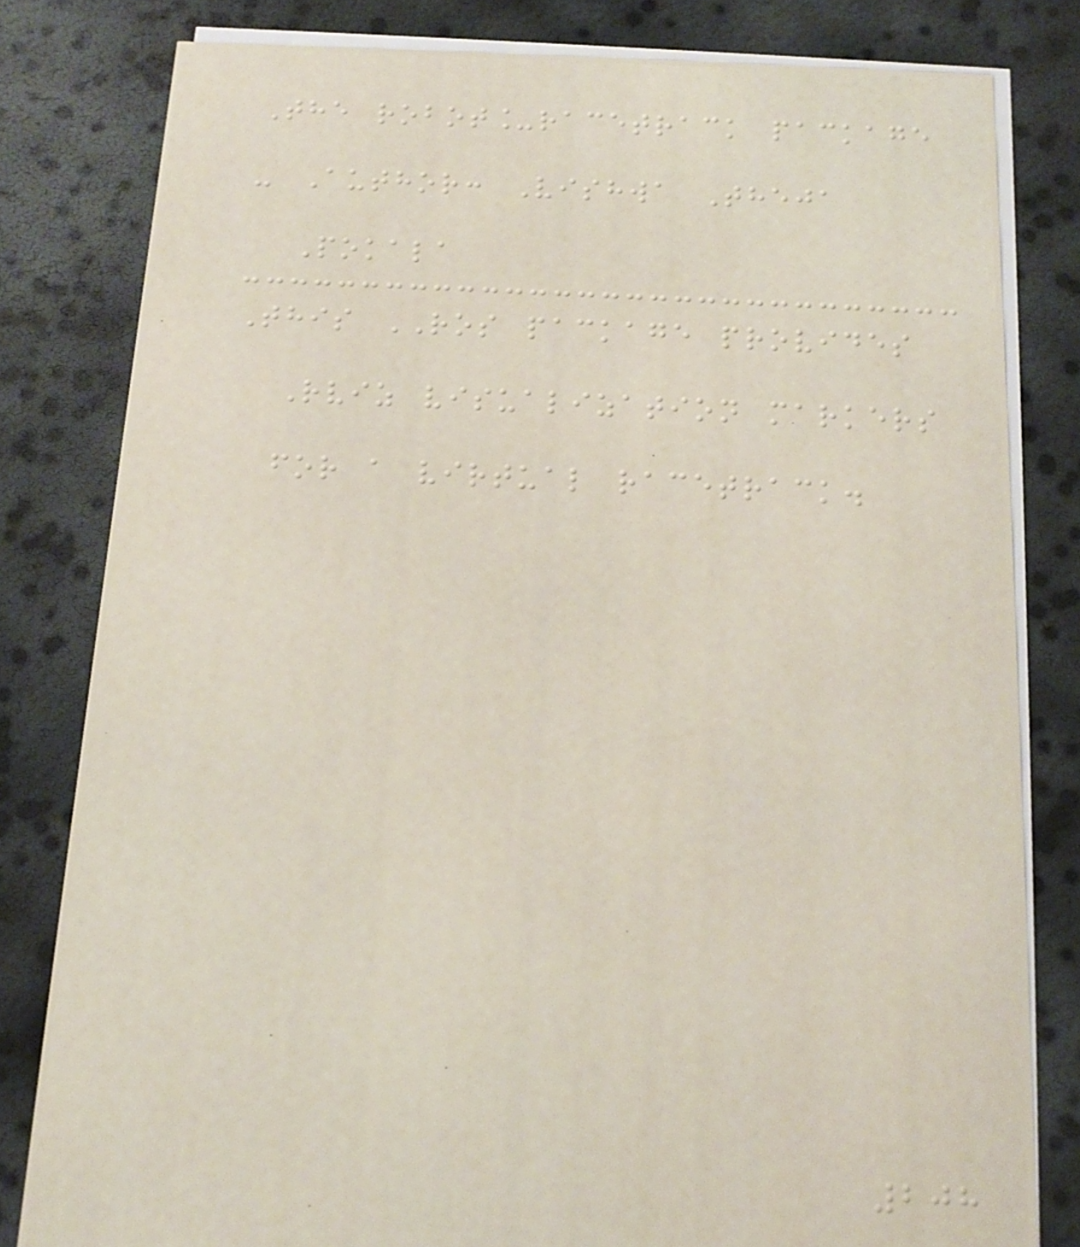The robot_racetrack package
- Author: Vishwa Theja
Pokala
This ROS package provides
Rviz visualization markers
for a virtual racetrack.
208
